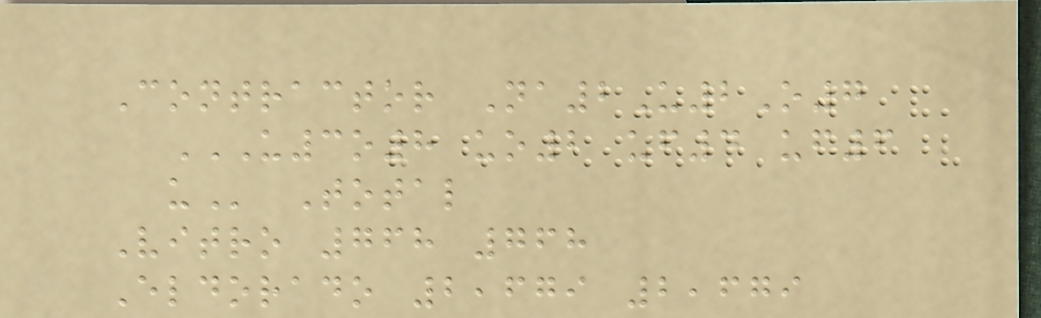Contractor Na2U2O7
U3O8 UO2 UF4 UF6
U Total
Vitro 768 768
Eldorado 2,679 2,679
